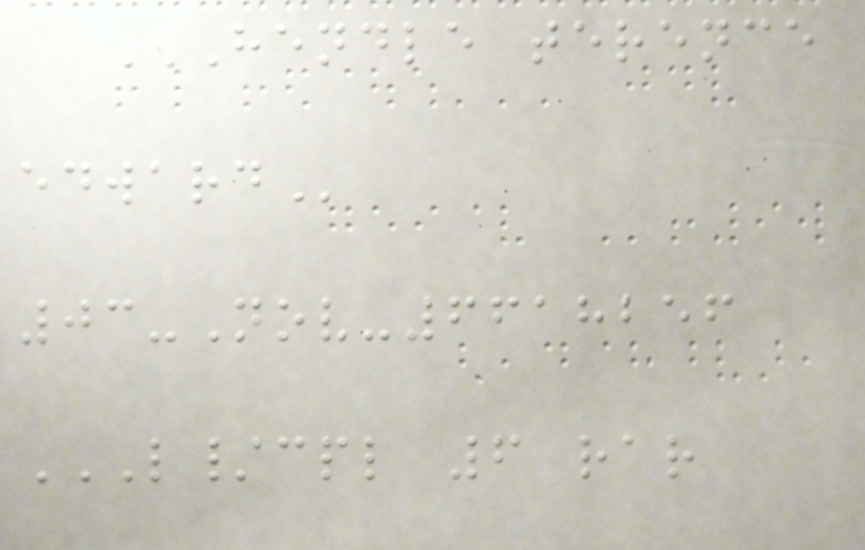HENDLE TERENCE
EDWARD
03-Nov-6618256
L/CPL 6 RAR
